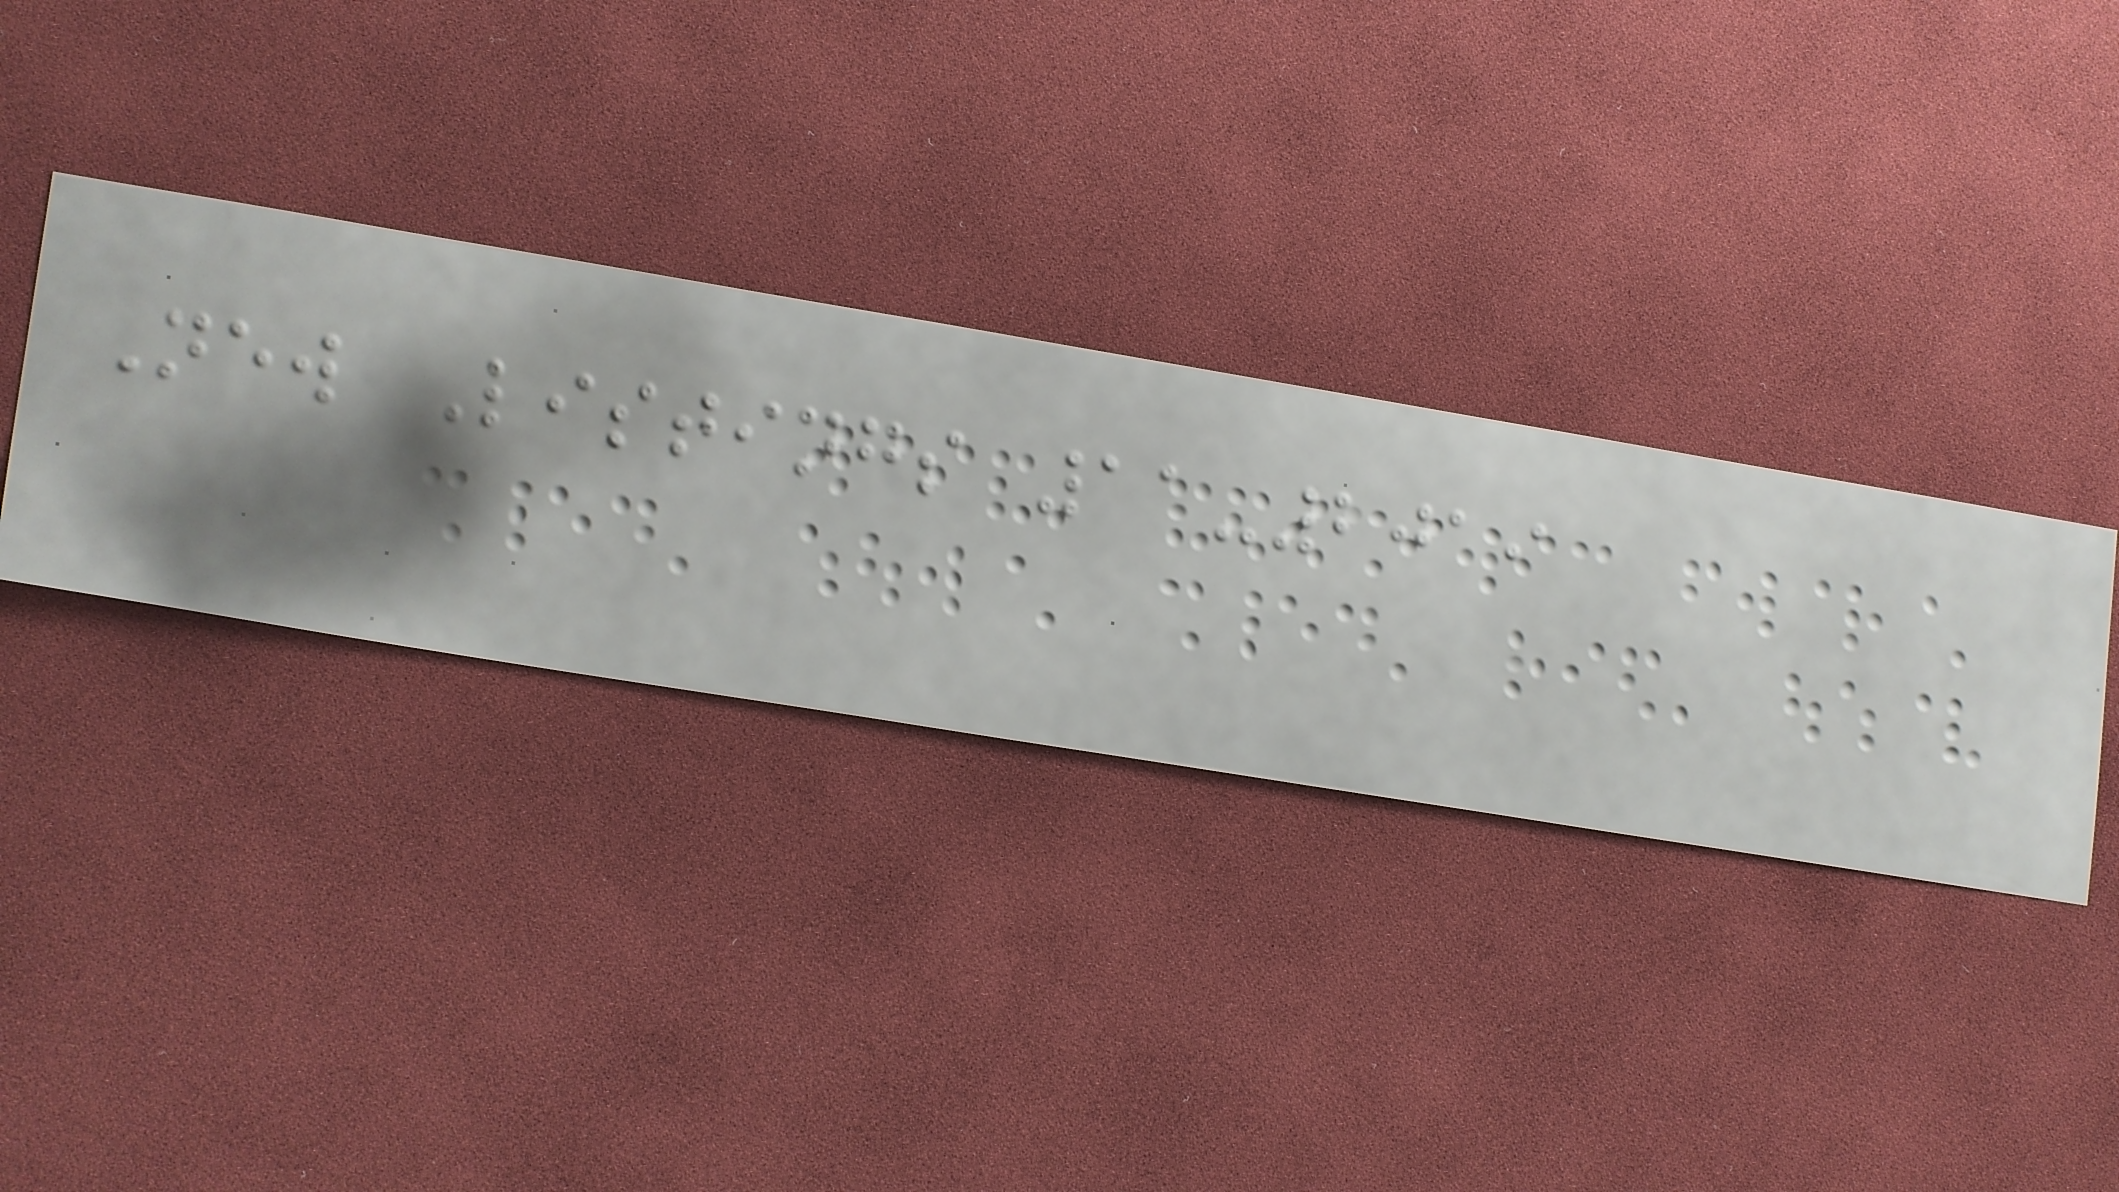New Listings 11-2019
